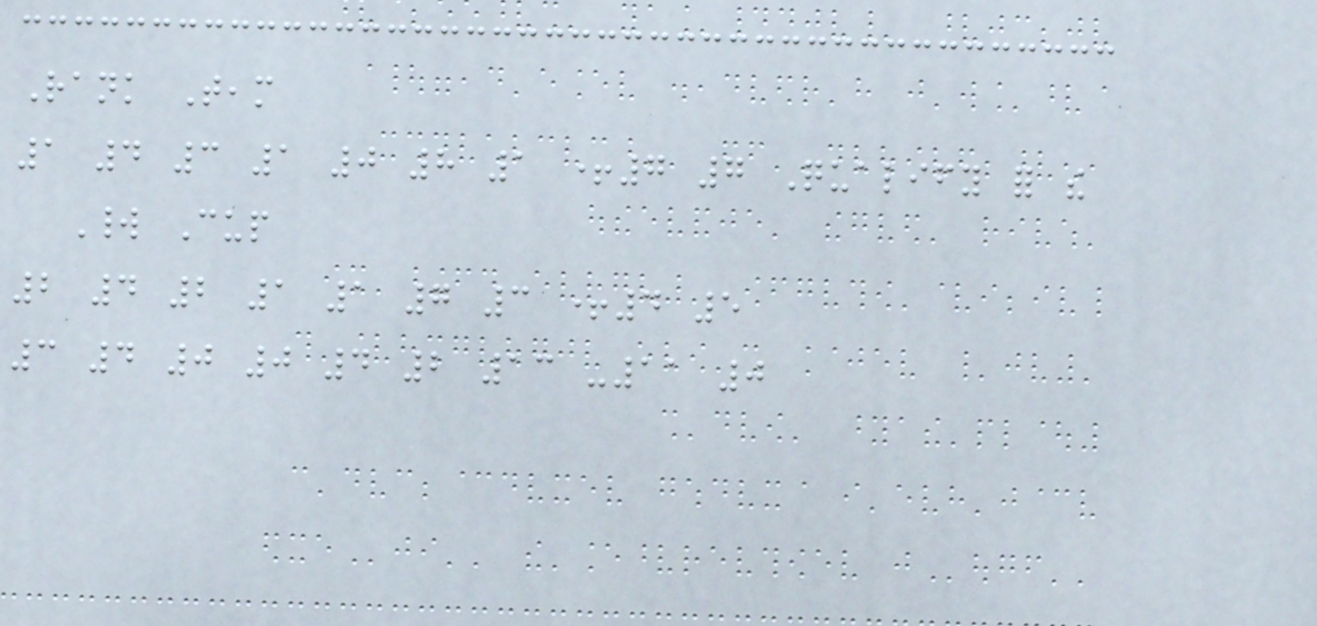Rank Team
1 4 3 1 0 8 1 +7 7 Qualify for the
World Cup
2 4 2 1 1 7 3 +4 5
3 4 0 0 4 2 13 -11 0
